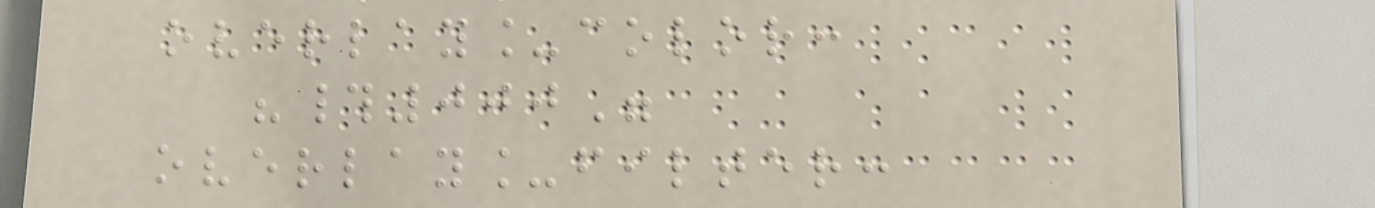overlay_color:
"#000"
overlay_filter:
